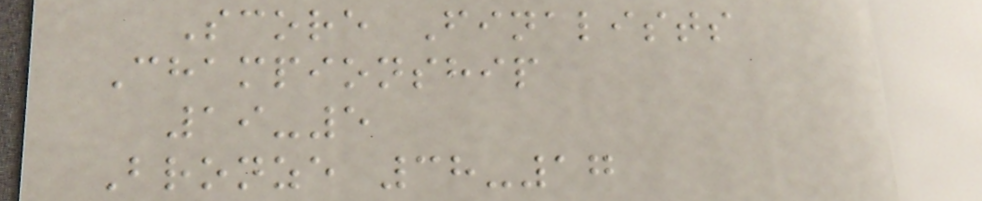Score Finalists
Championship
19-5
Bronze 38-17
